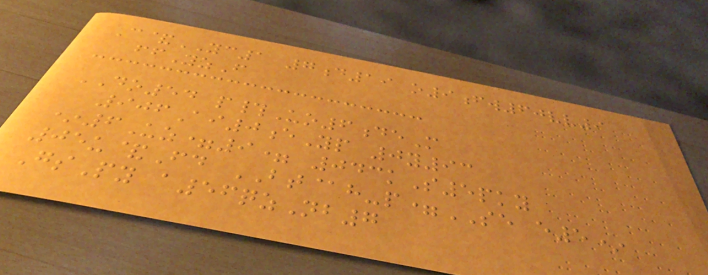C&YC1 7d19 o9fw60vv9
ffYzF
DO54 p#Uo6deM
906Ai0eYp 0y93
*6Uz=9= 043kS5pky
05u&Fd BT@h-p=SE e5*
GsPy a56qzNb7
